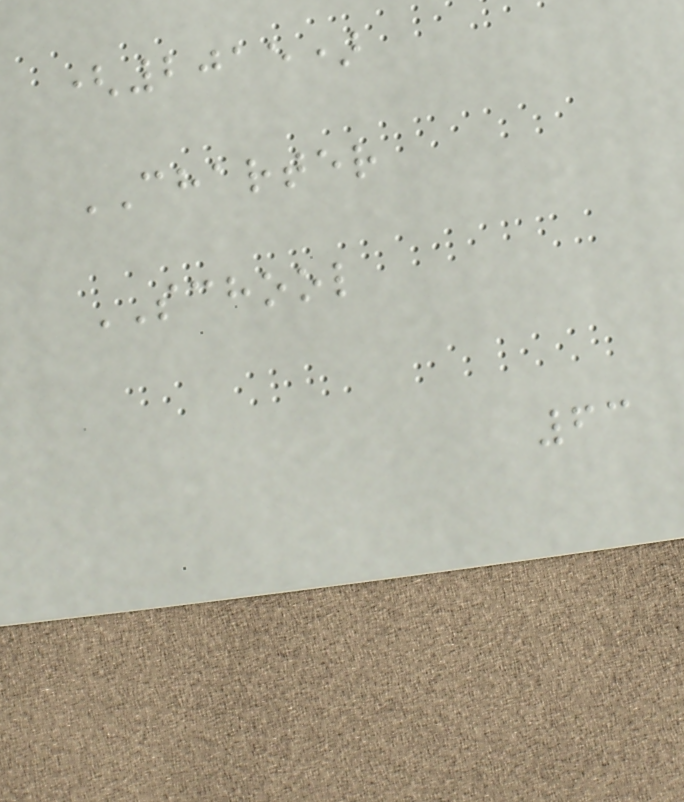(2015)
CHARTER
SCHOOL
63
